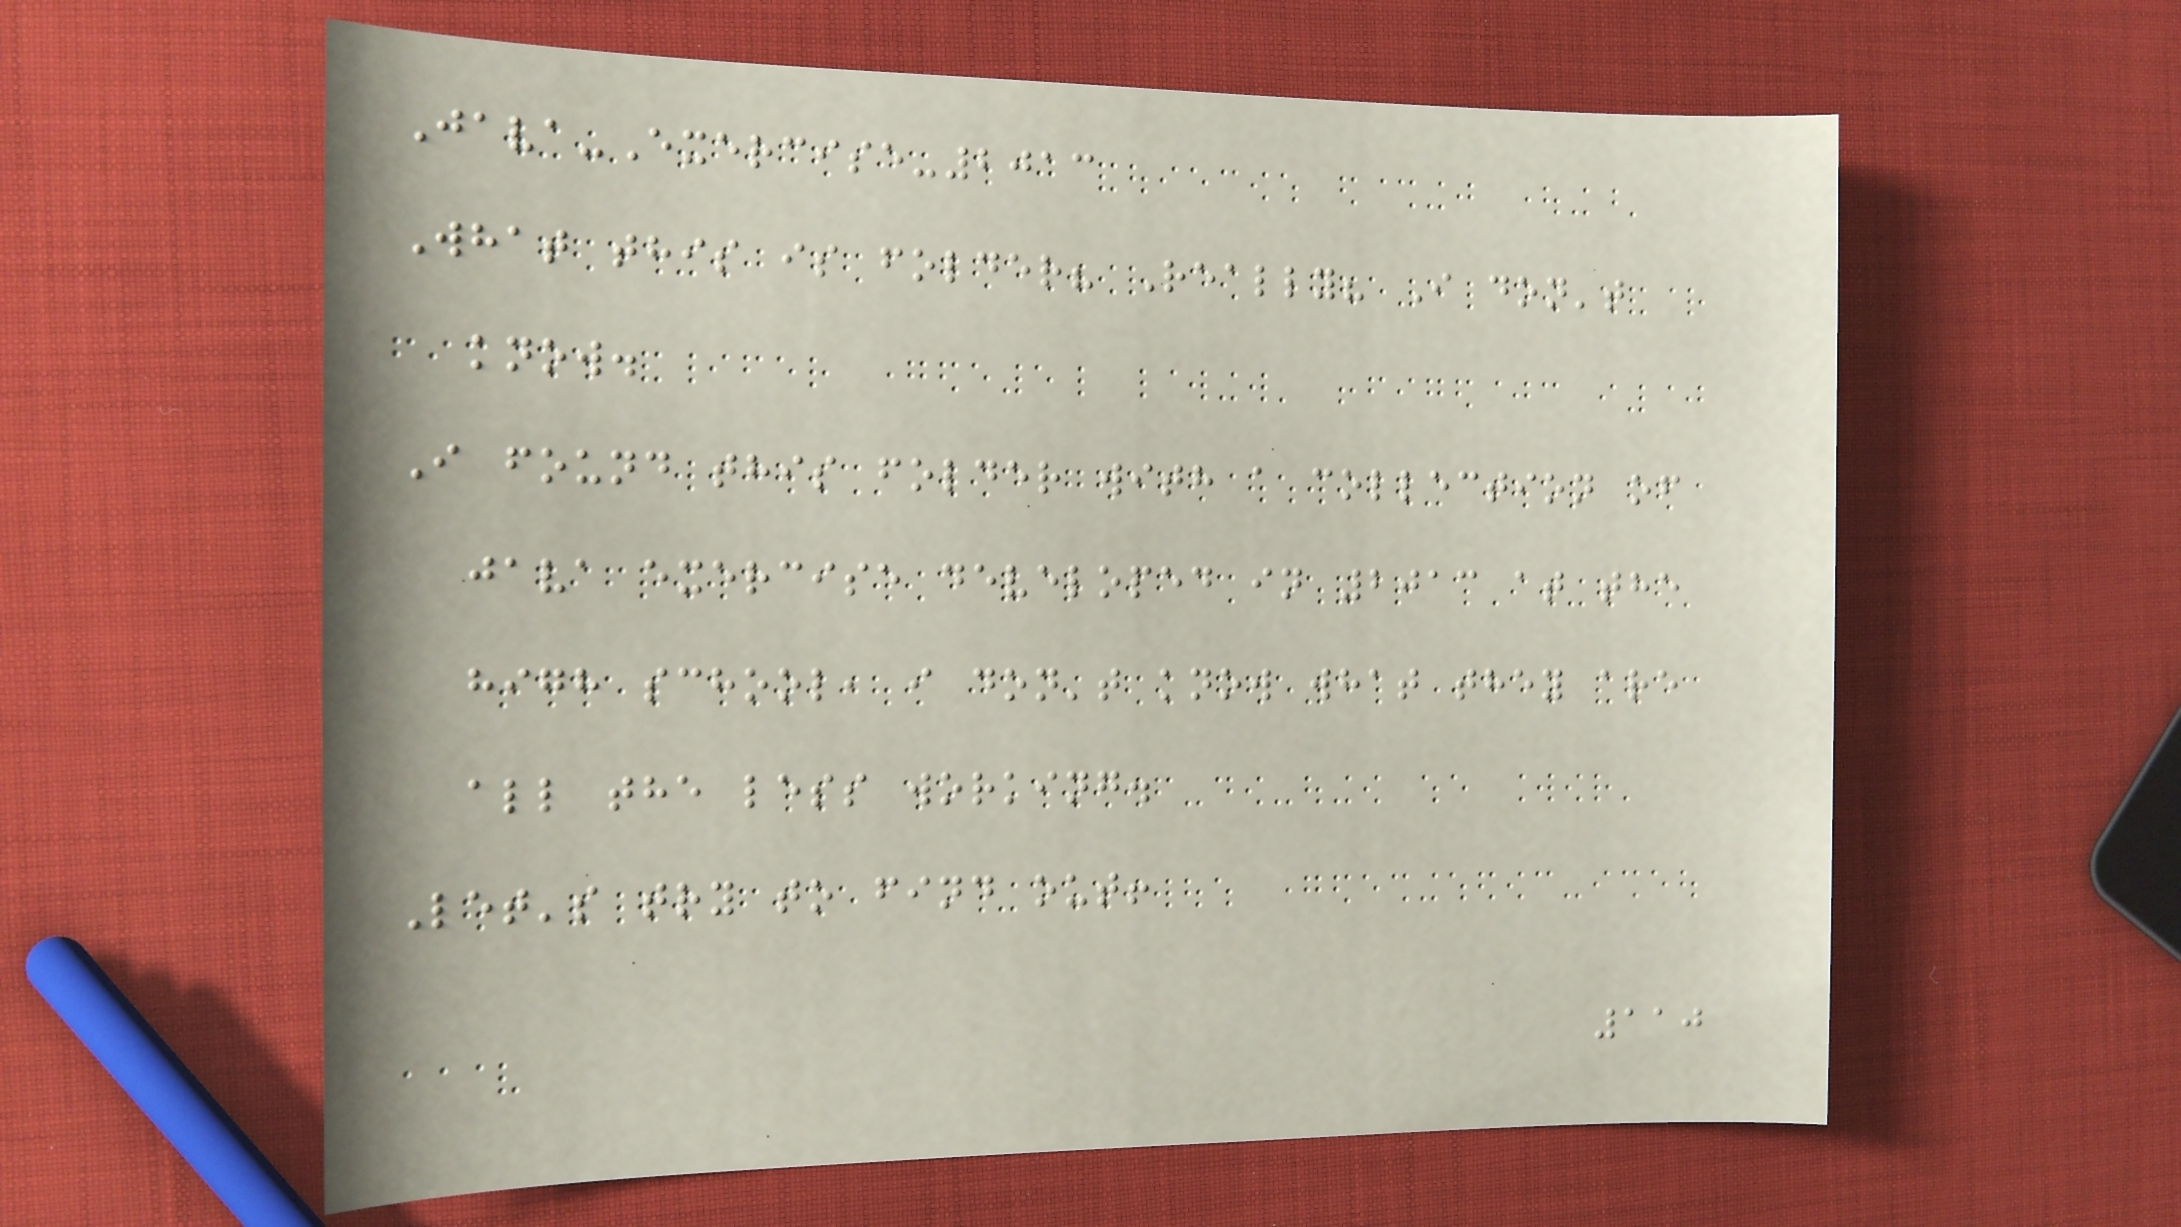Java-Exercise-2013
What this is folder? Really? I don't
know.
I found this folder with a collection of
java exercise developed in 2013 at the
high school, i don't know what they are
all the less working.
Let's try to find out!
110
